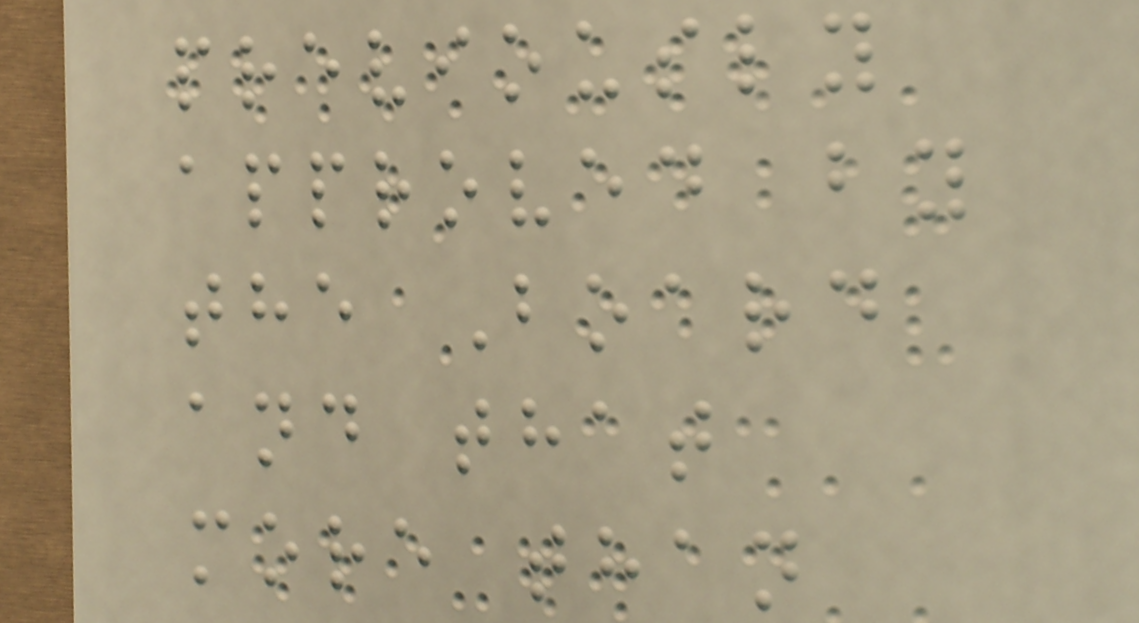previously
approved by
the Board
and that
more than
